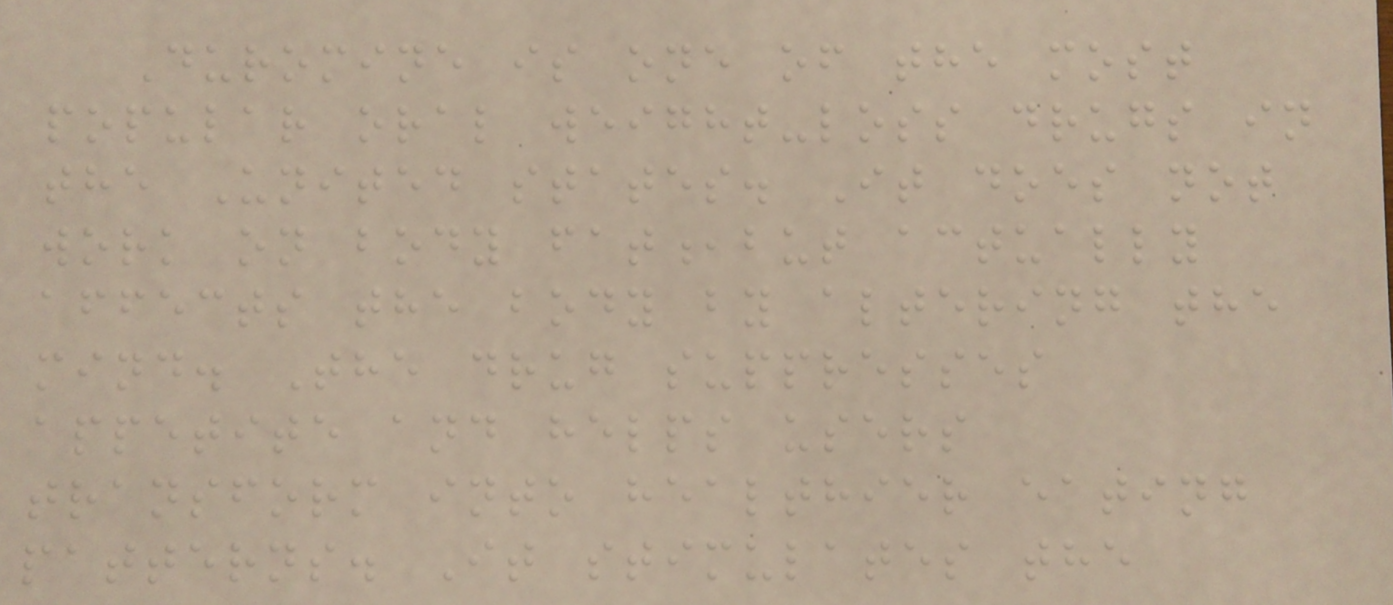Duromine is one of the most
popular oral weight-loss drugs in
the United states. It does not
work on body fat,but actually
affects the body by altering the
mind. The drug suppresses
appetite and helps users
transform into healthier eating
patterns. It stimulates the
